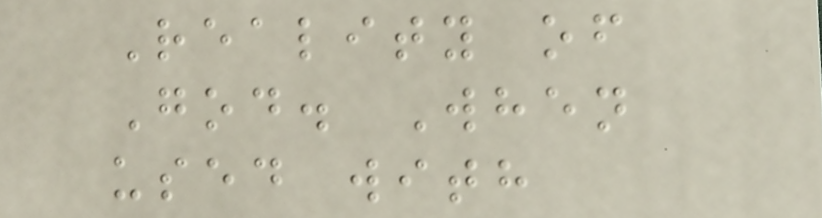Reality of
God. When
used with
